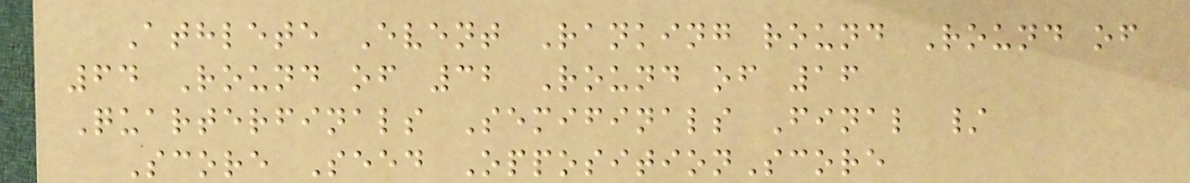Athlete Event Ranking round Round of
64 Round of 32 Round of 16
Quarterfinals Semifinals Final /
Score Seed OppositionScore
